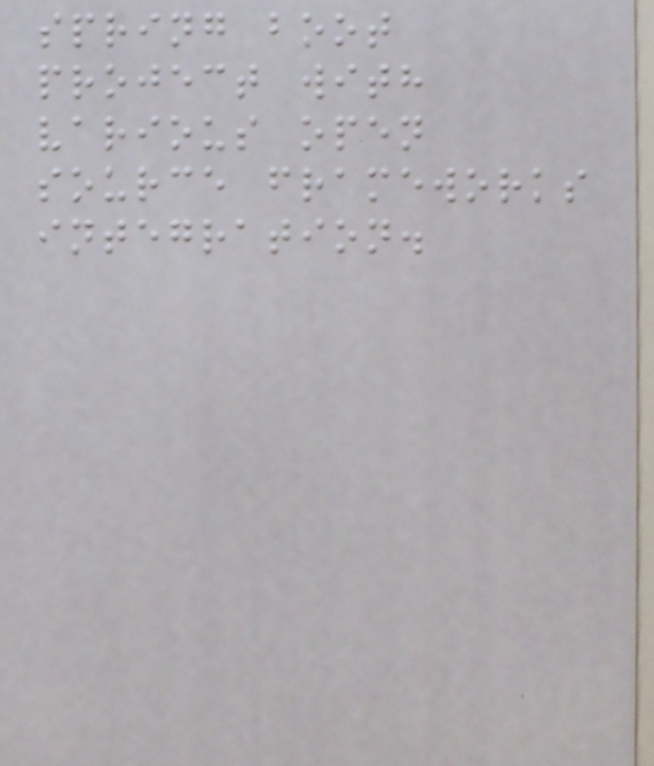spring boot
project with
various open
source frameworks
integration.
